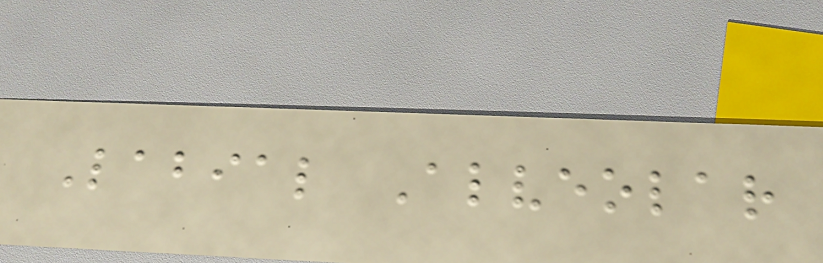Labial Alveolar
